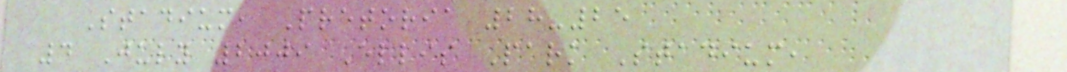Stadium, Pretoria 28-25
4 July 2009 Ellis Park Stadium,
